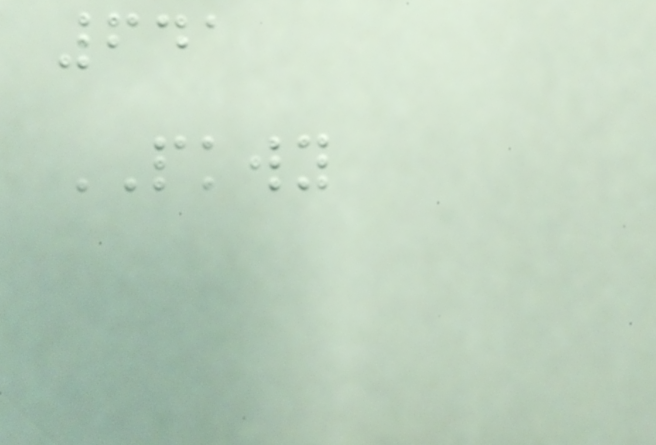641
PKWY
